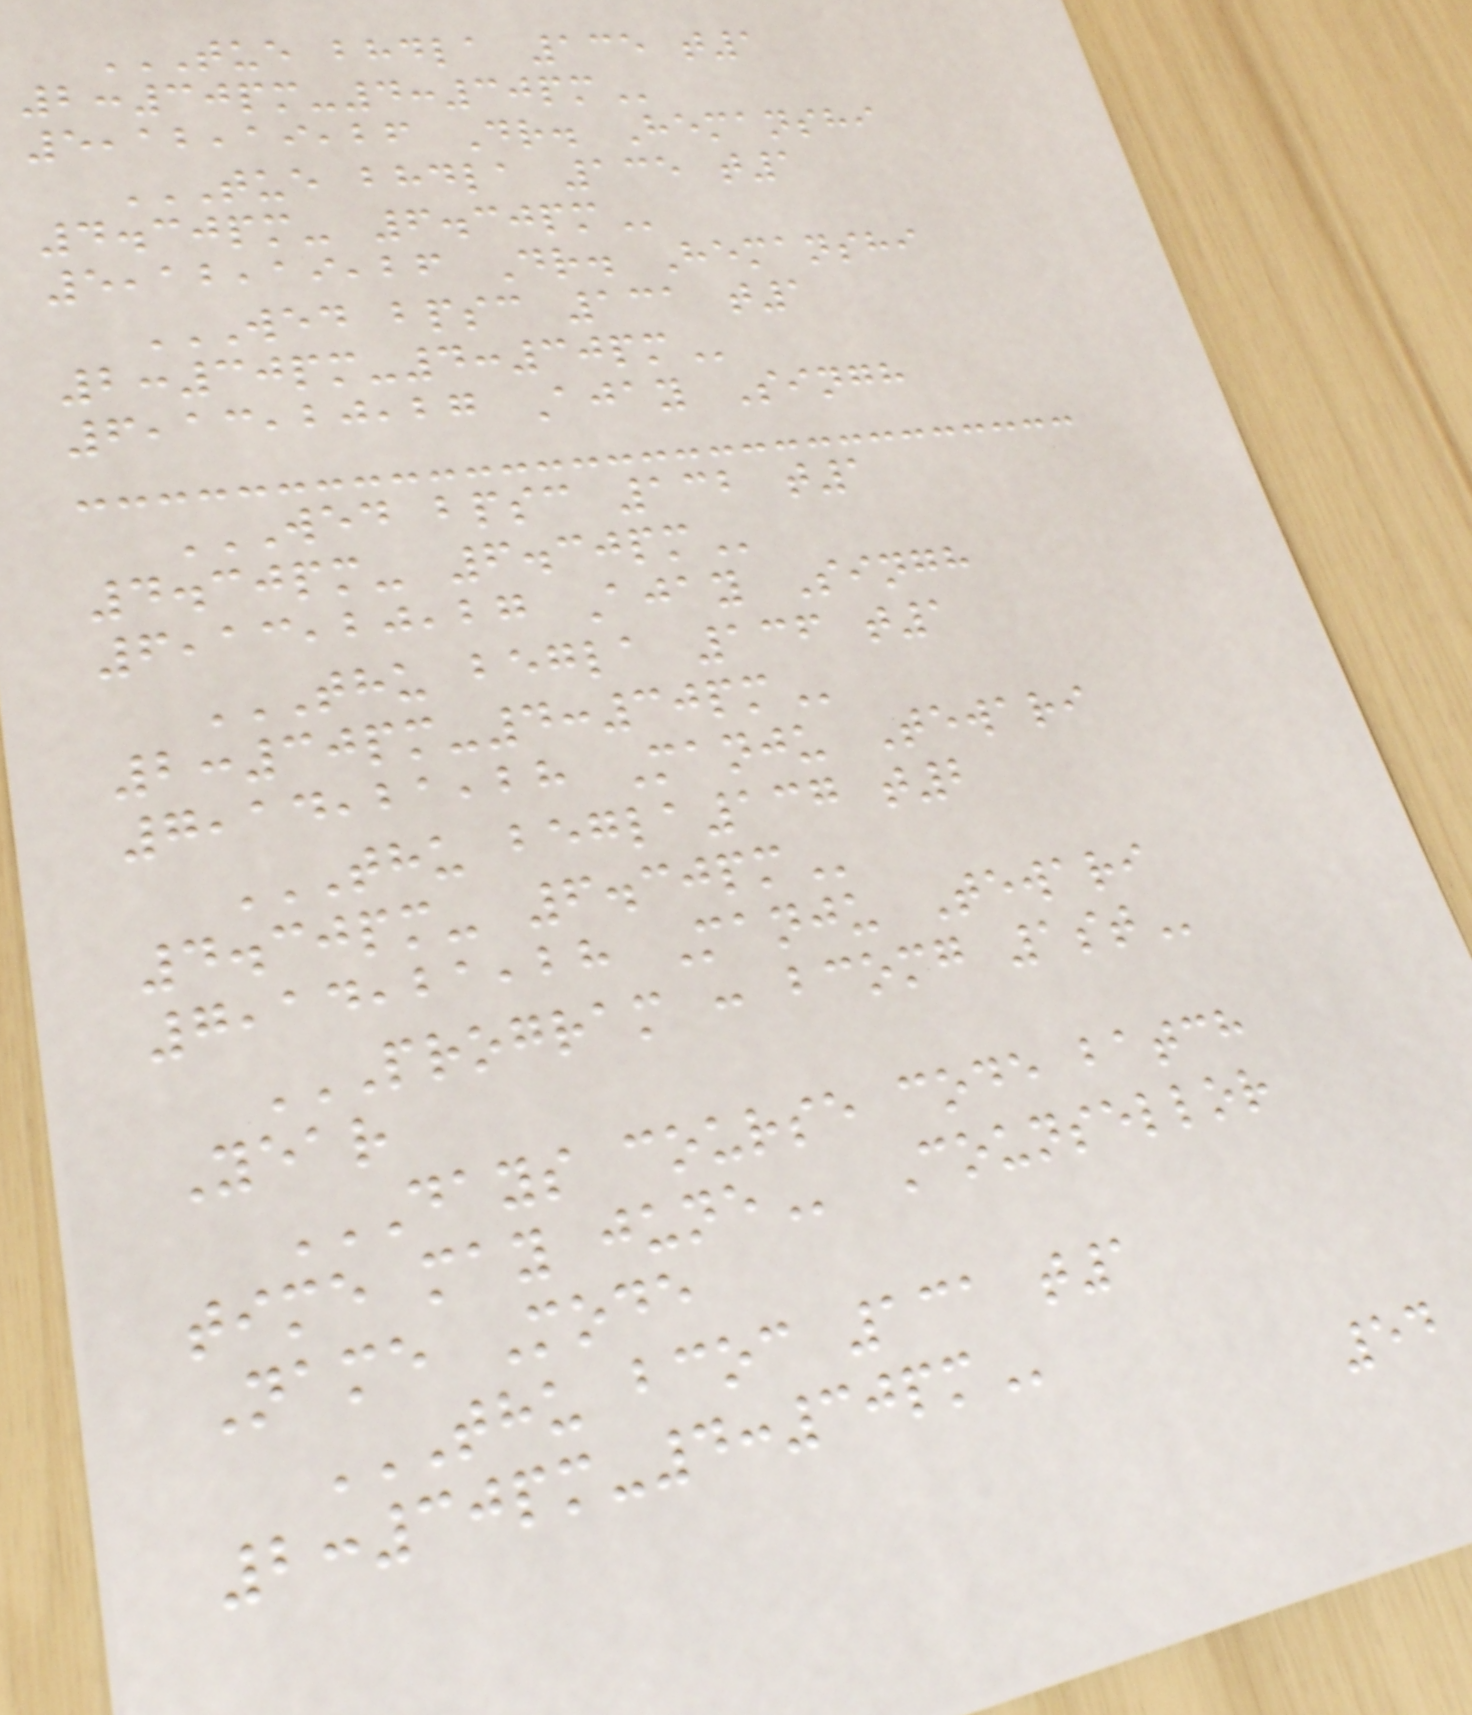TUE BHDLA 135 T1
2:30PM-4:30PM
5,12,19,26 Dr. Hemanshi
TUE BHDLA 135 T1
4.30PM- 6.30PM
5,12,19,26 Dr. Hemanshi
WED BPSC 131 T1
2:30PM-4:30PM
6,13,20,27 Ajay Singh
WED BPSC 132 T1
4.30PM- 6.30PM
6,13,20,27 Ajay Singh
THU BEGLA 136 T1
2:30PM-4:30PM
7,14,21,28 Manju Tewari
THU BEGLA137 T2
4.30PM- 6.30PM
7,14,21,28 Manju Tewari
PROGRAM : BCOMG 1ST
Year
DAYS COURSE CODE BATCH
TIME MAY JUNE Counsellor
Name Mode
THU BCOC 131 T1
2:30PM-4:30PM
54
